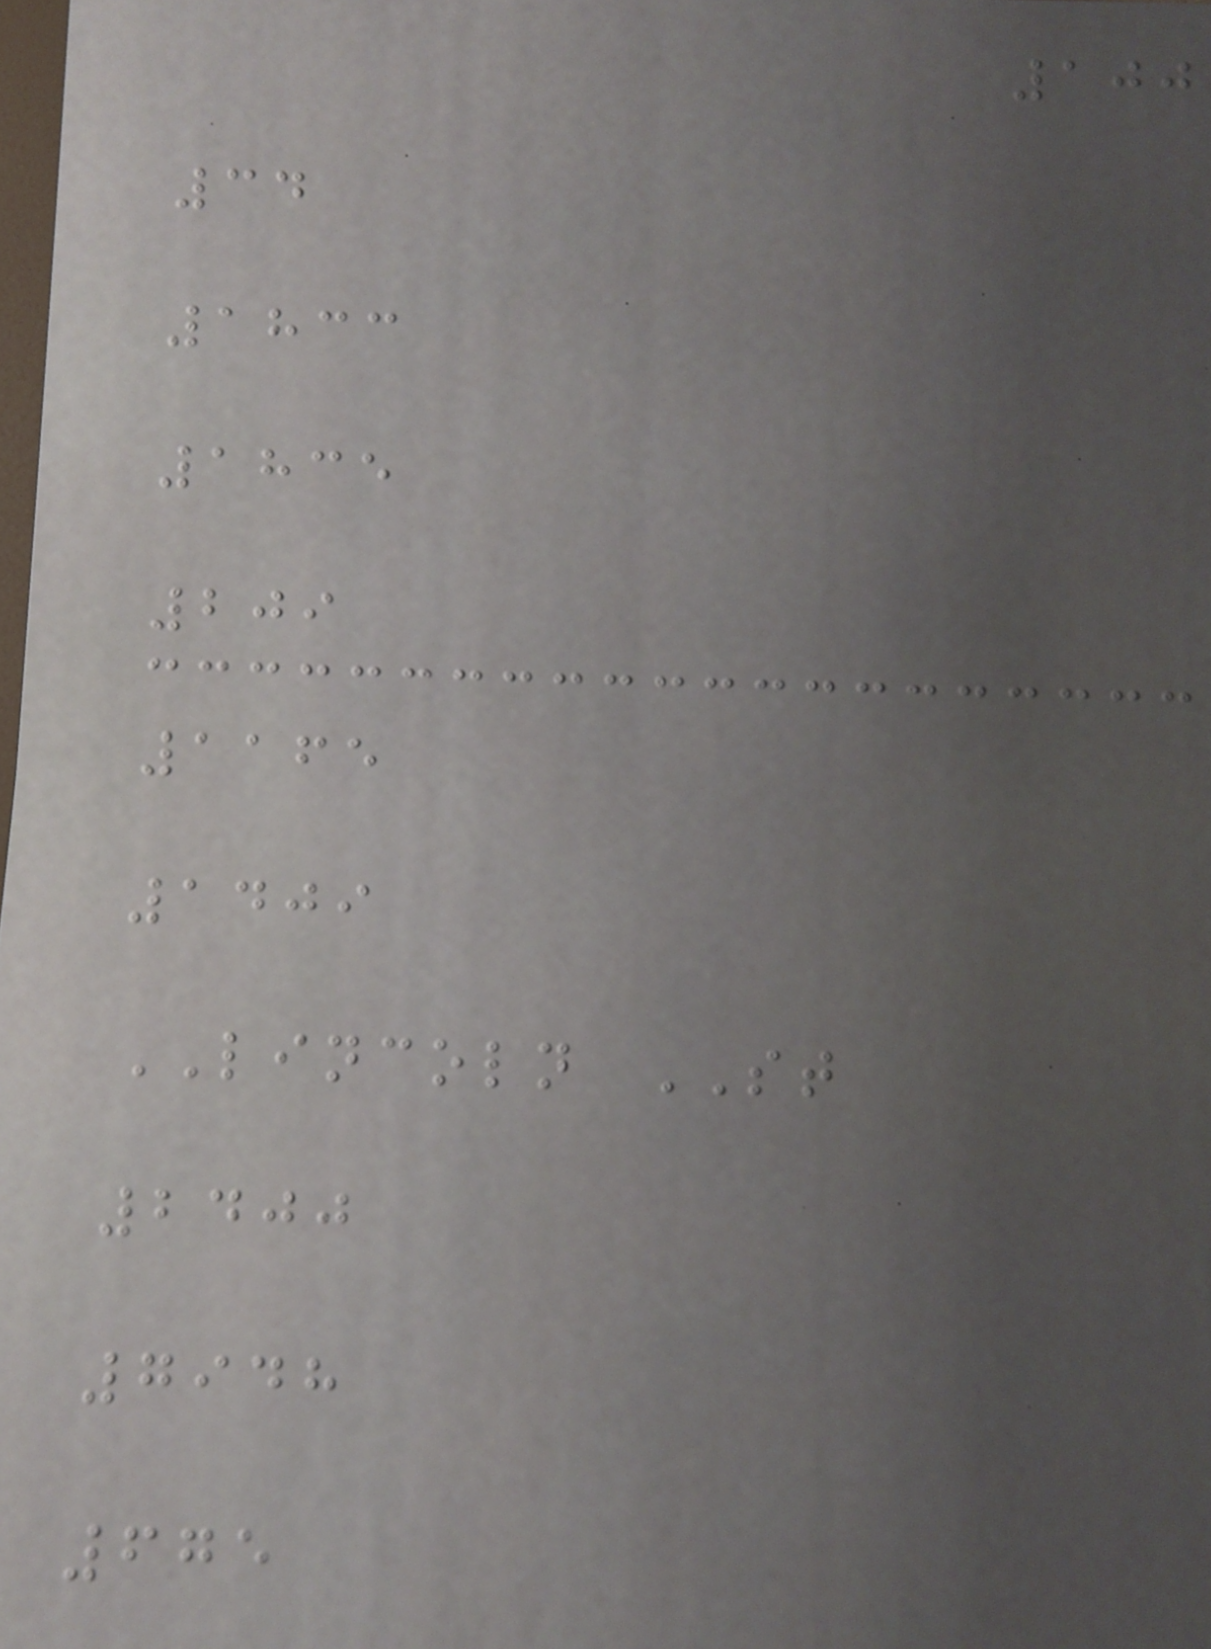100
34
1833
1835
209
1165
1409
LINCOLN ST
2400
7948
675
